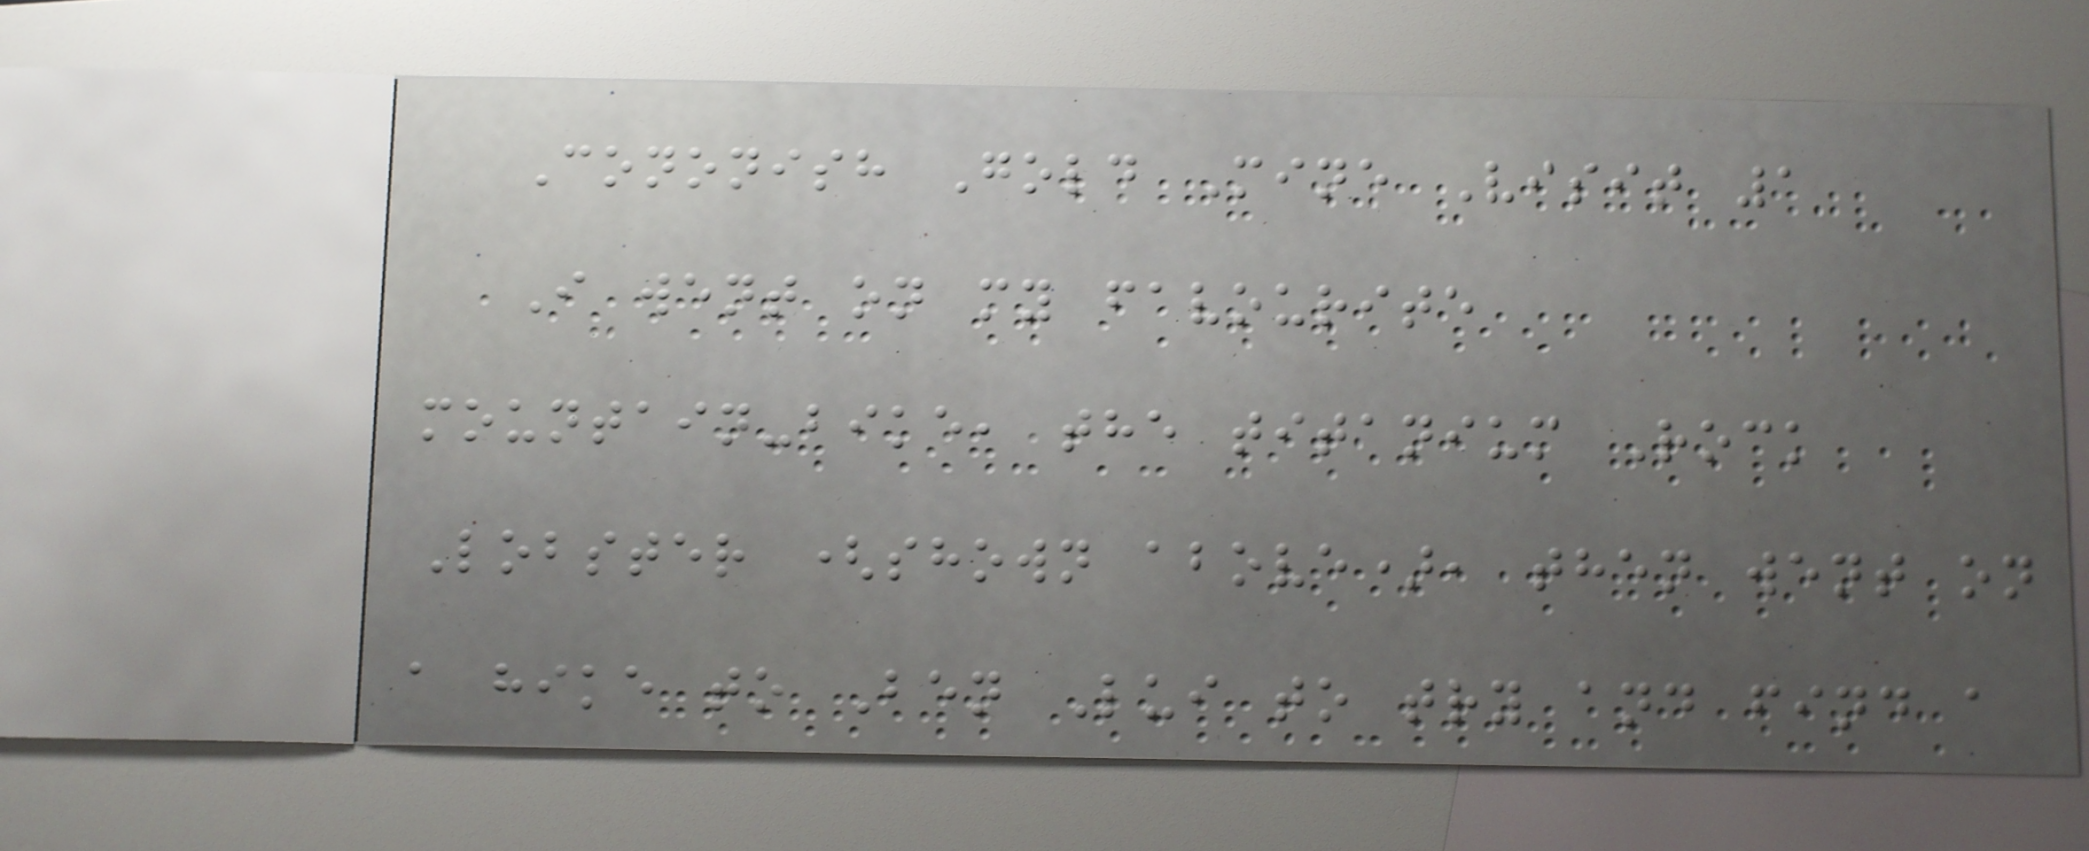Cononish Gold Mine Visit 1
I went on my favourite
mountain-bike, the titanium Rock
Lobster (shown above), then went on
a hike to Ben Lui to try and find a
